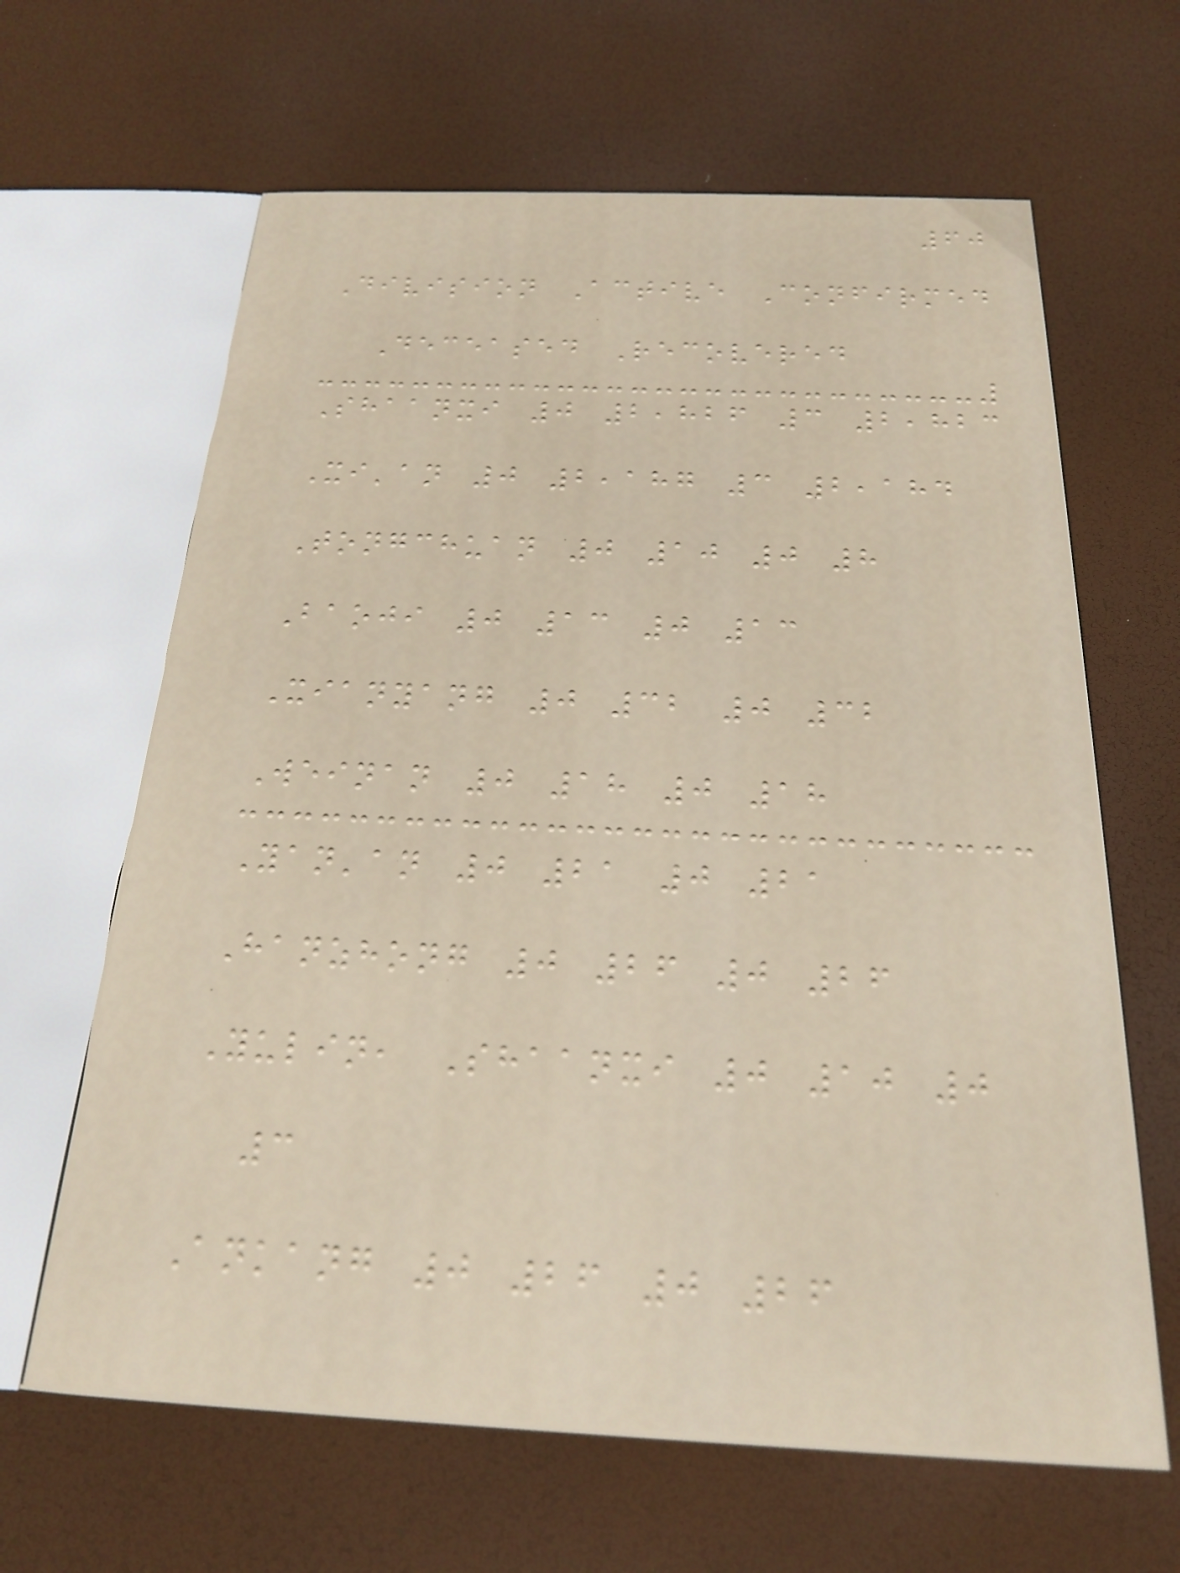60
Division Active Confirmed
Deceased Recovered
Shaanxi 0 2,826 3 2,823
Xi'an 0 2,187 3 2,184
Tongchuan 0 10 0 8
Baoji 0 13 0 13
Xianyang 0 32 0 32
Weinan 0 18 0 18
Yan'an 0 21 0 21
Hanzhong 0 26 0 26
Yulin, Shaanxi 0 10 0
3
Ankang 0 26 0 26
